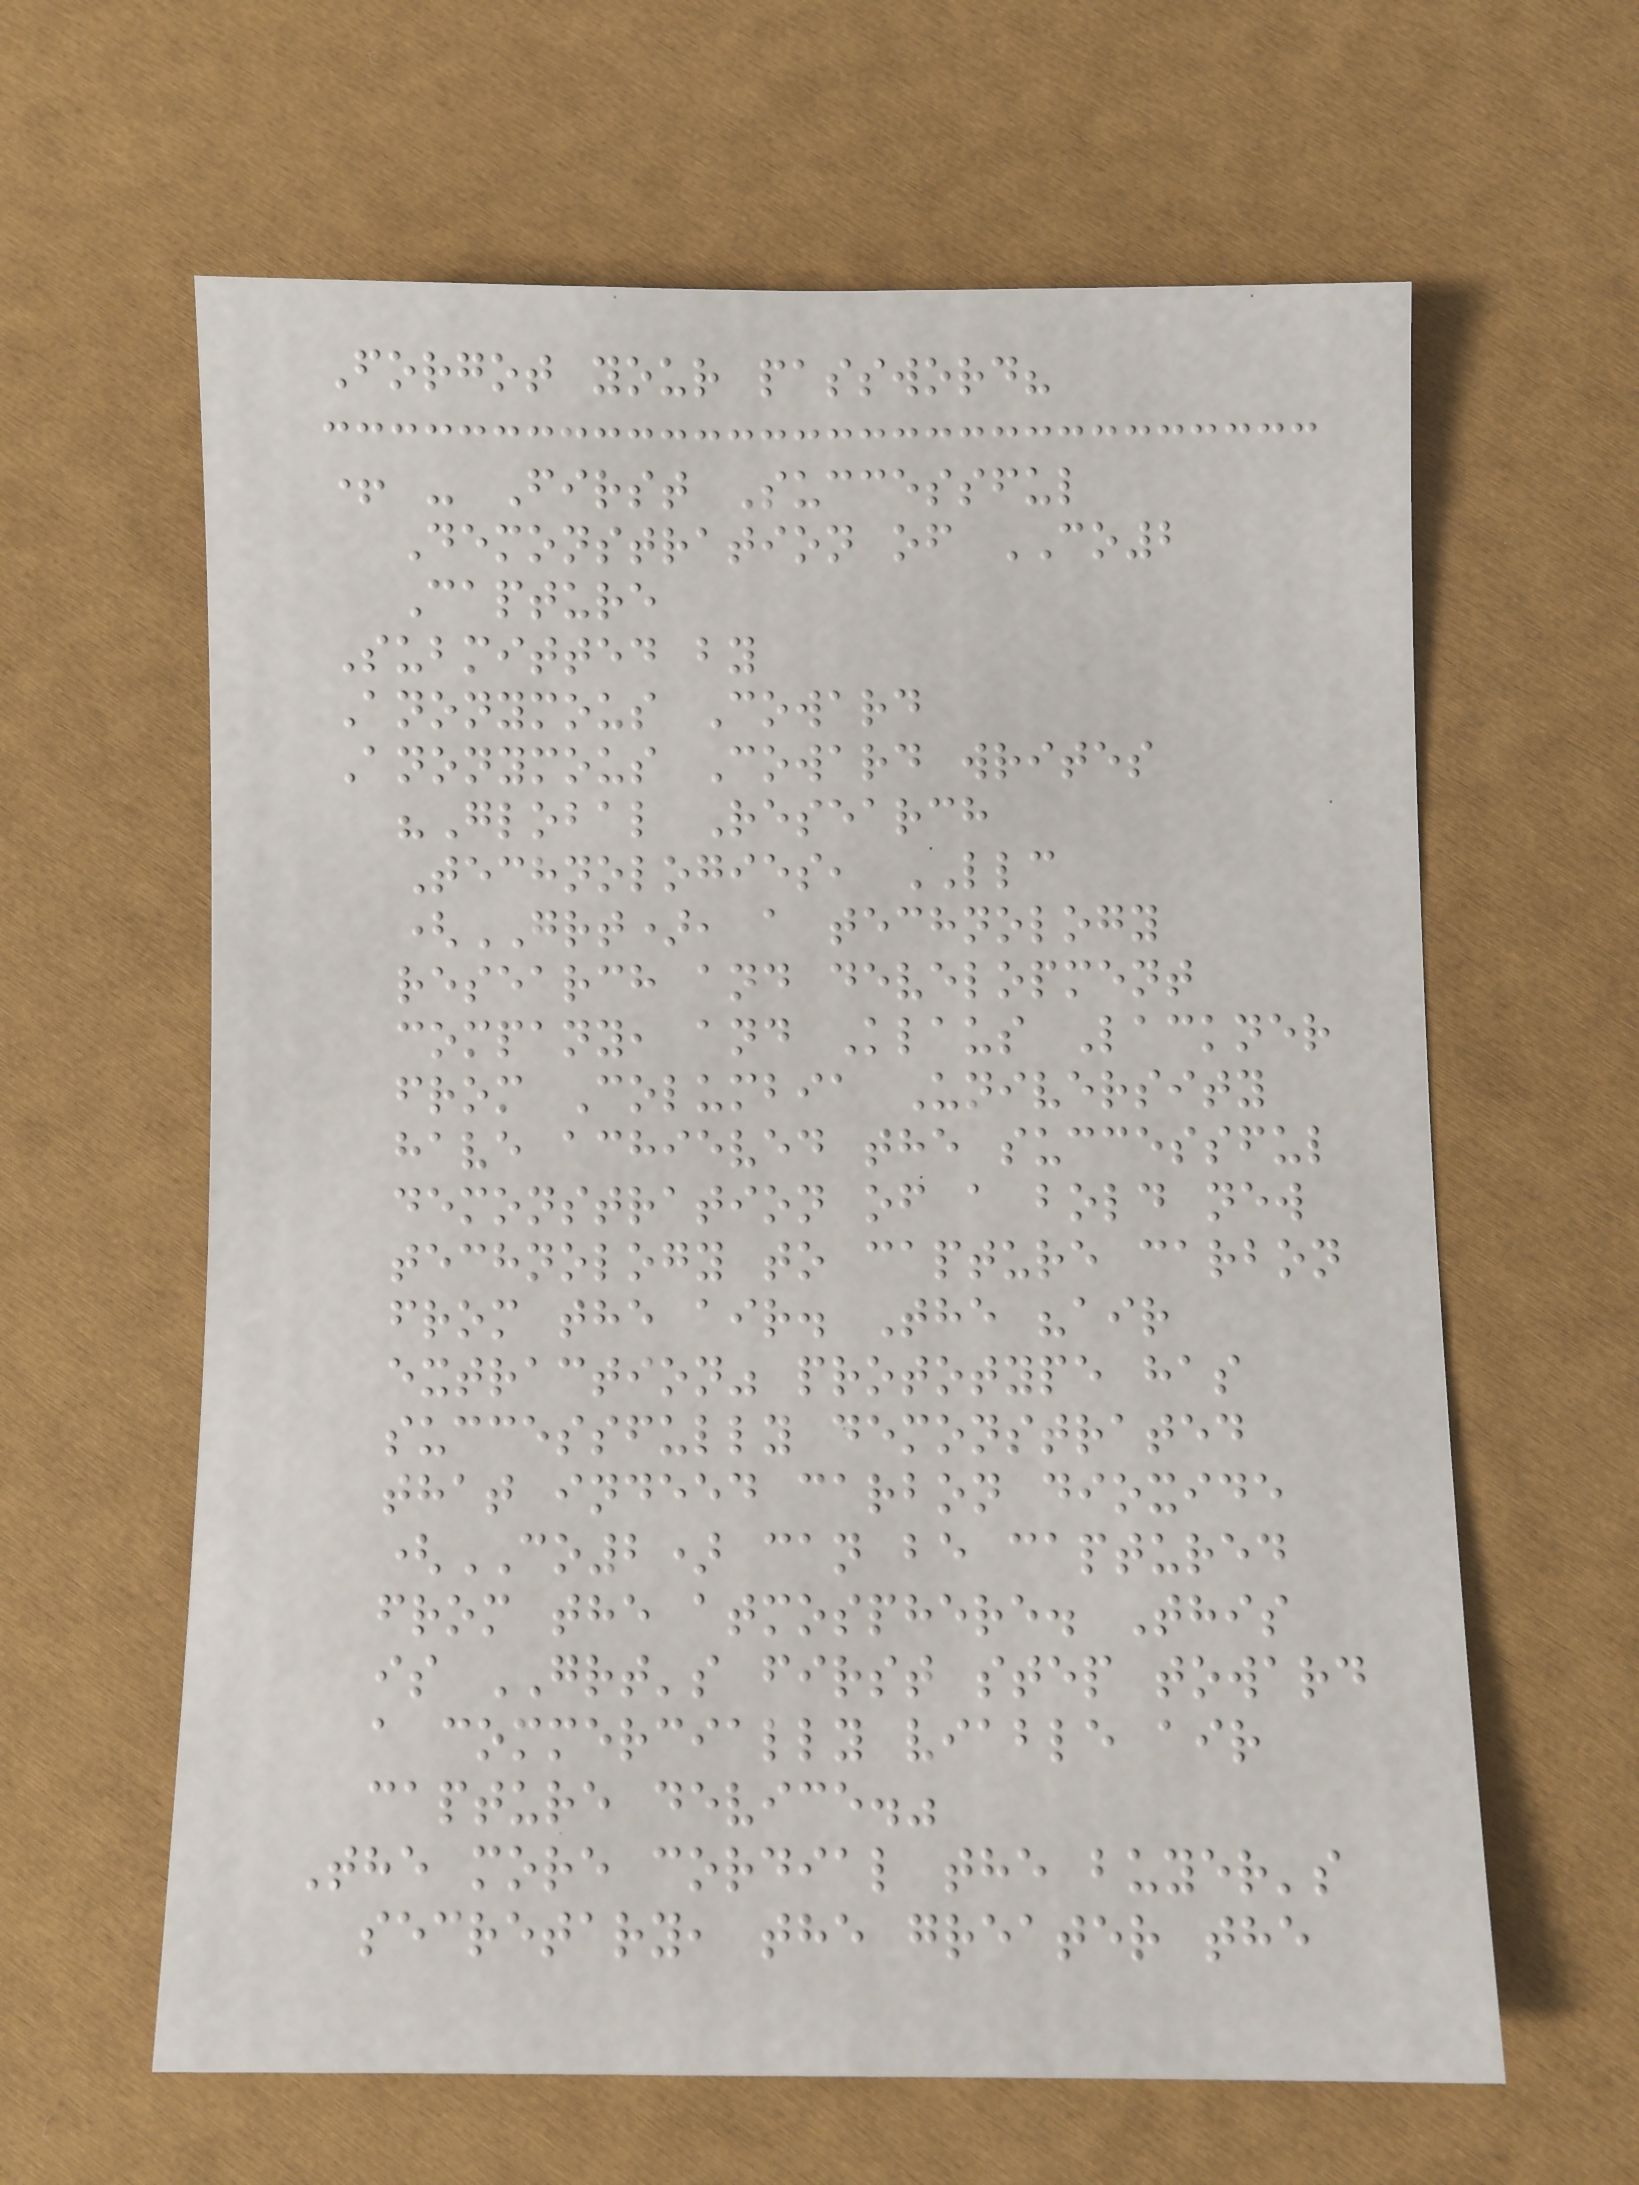Forgot your password?
+ - First Successful
Demonstration of CO2
Capture
Submitted by
Anonymous Coward
Anonymous Coward writes
"Global Research
Technologies, LLC
(GRT), a technology
research and development
company, and Klaus Lackner
from Columbia University
have achieved the successful
demonstration of a bold new
technology to capture carbon
from the air. The "air
extraction" prototype has
successfully demonstrated
that indeed carbon dioxide
(CO2) can be captured
from the atmosphere. This
is GRT's first step toward
a commercially viable air
capture device."
The more cordial the buyer's
secretary, the greater the
